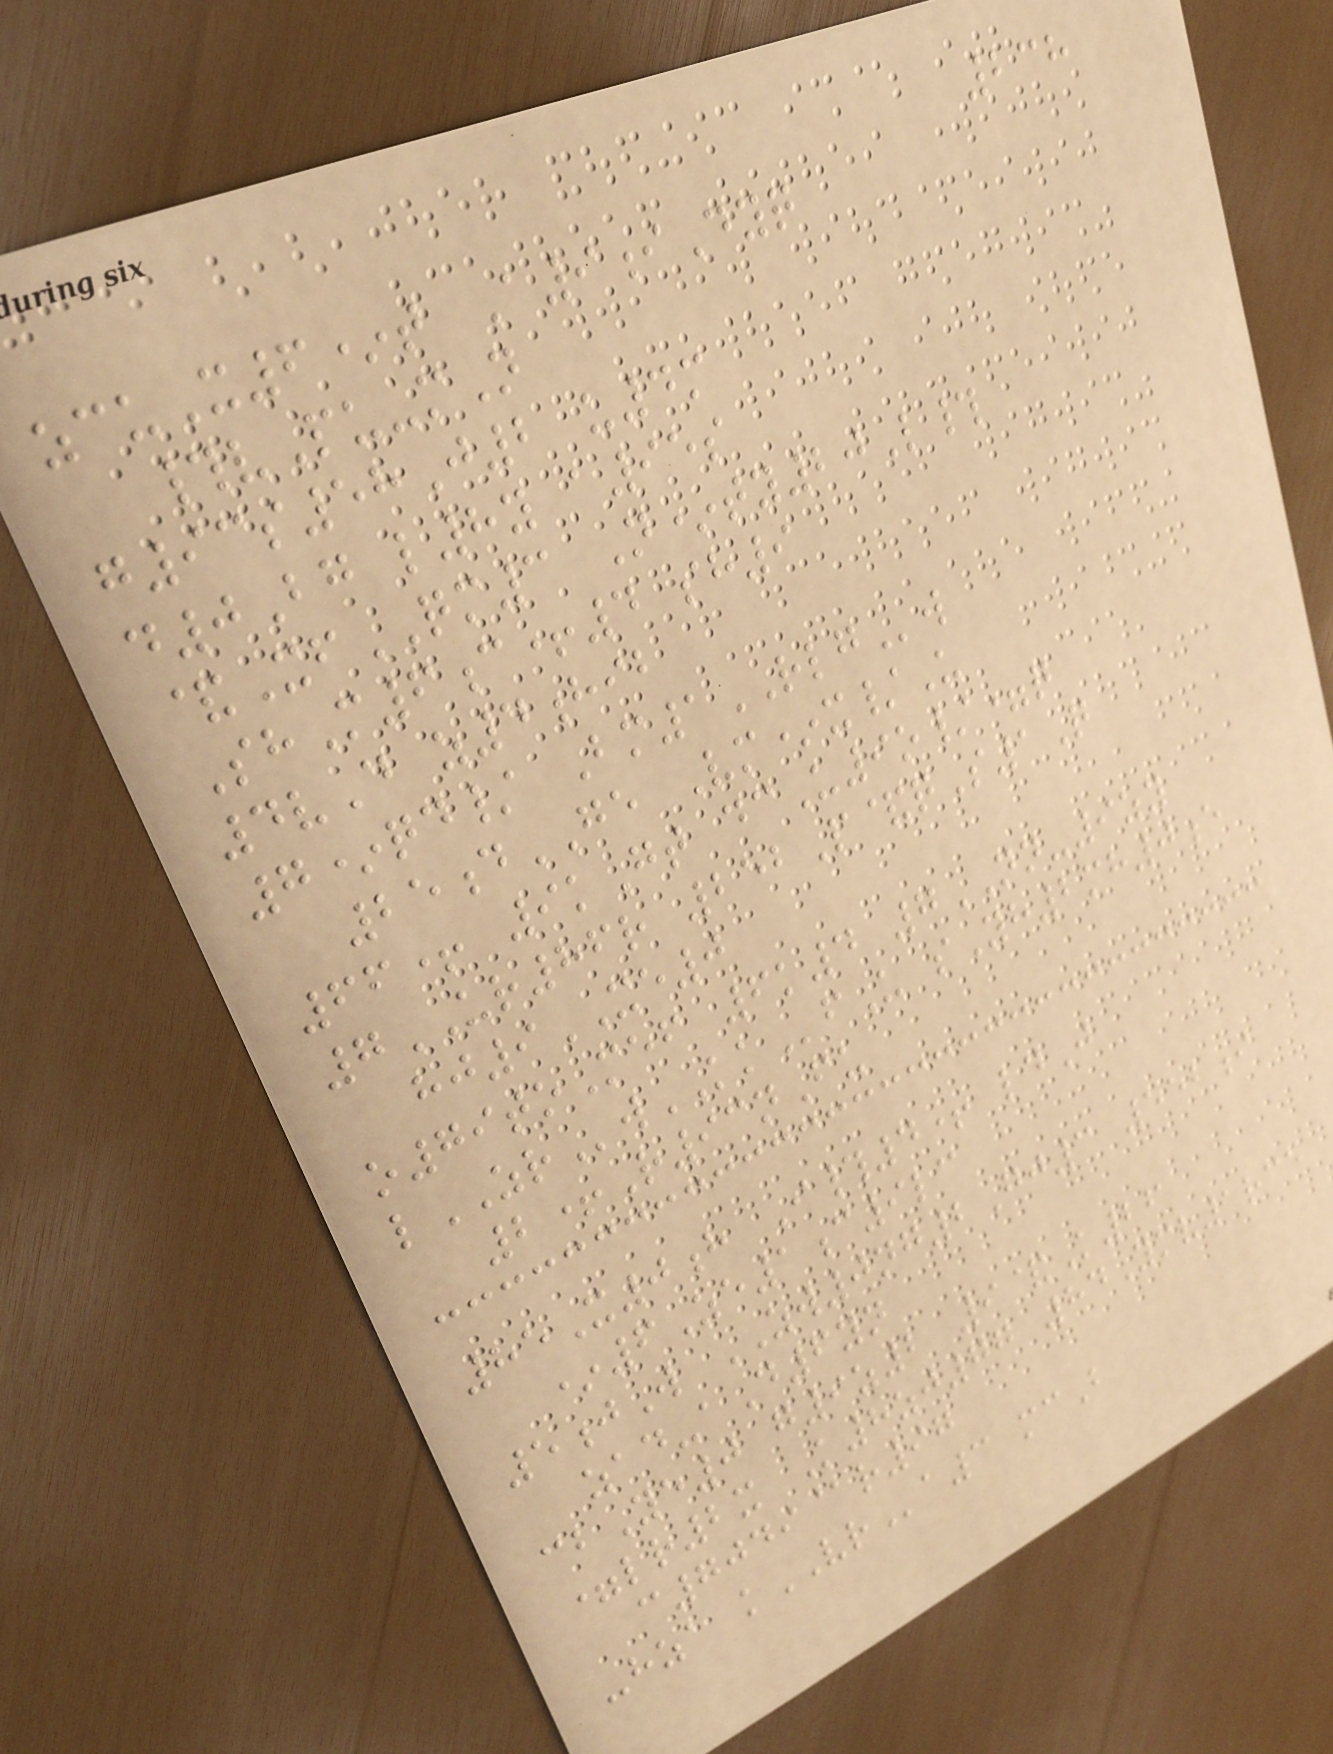238
zcuX6*t A9iDyq
#vPu-mN
g93s58J2 u4m
d0Bg l8y a95s
&XfQM3 N*ty20L#
ShM6c+4 sh9
4vD z4hib
7*qd/ Bm1RLGw
25dGE Vm*x/U
66+ 9kGt dcU9o/=q
7UR86r 252P&qS1Q
hj9XE0
o79toMef 6k4 7NN-9zy
lZRwKKfU sYh2mh0e
2+R93nFu
85X0h I#4+ ldJ
*6Ze1c9lc
5jW ZW0ng2Gj3 552i
zad-aD6yn
cbYe0 g9z2 9&K26
=lr2x K8zj77 84Ymv1rce
c7049@r97
-hza kVRa3 mcB
